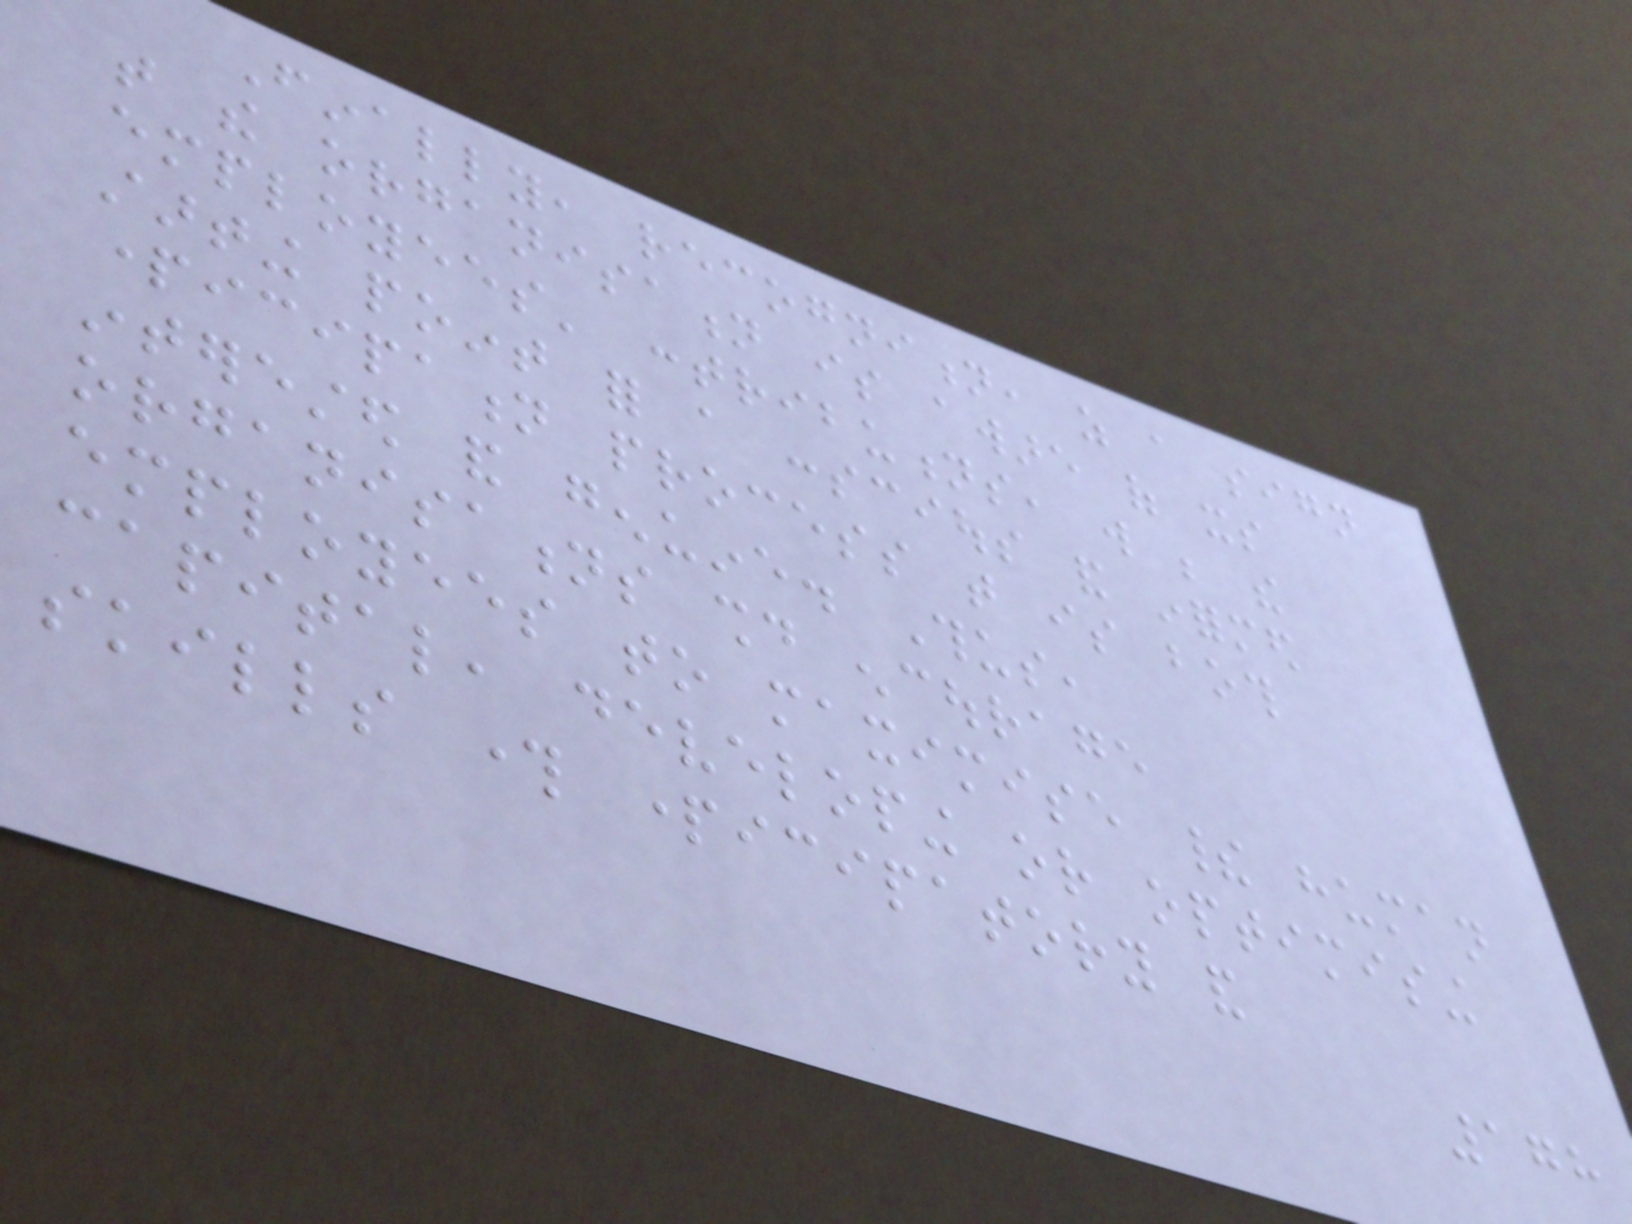Finally, recognition, as a sign
that the organisation is aware of its
employees' contributions, will be the
starting point for a conscious and informed
participation process that is both
interested and genuine. Thus,
organisations should encourage
employees to maximise their human
capital, developing or optimising
skills through participatory and
178
